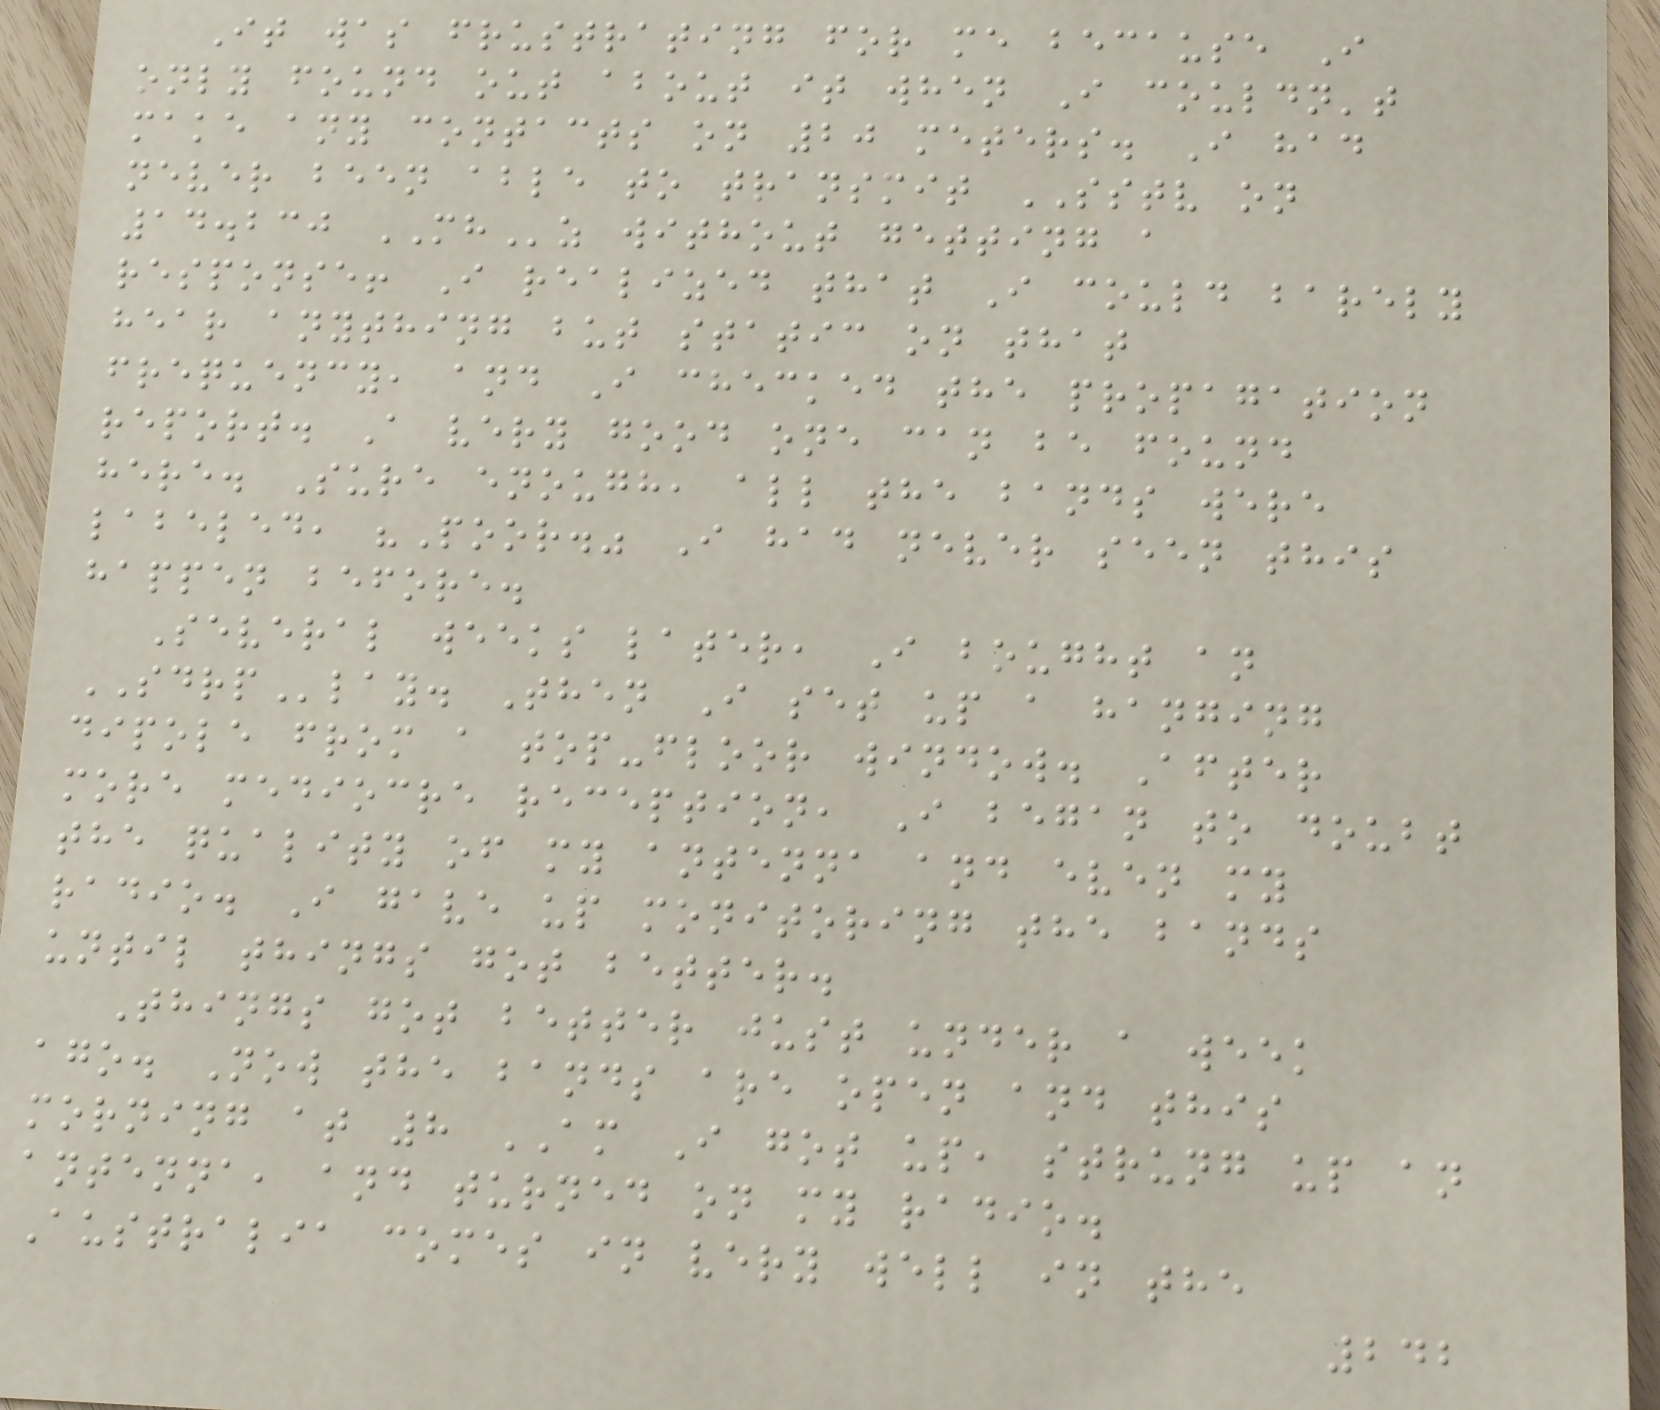It was frustrating for me because I
only found out about it when I couldn't
make any contacts on 20 meters. I had
never been able to transmit SSTV on
14.230 MHz without getting a
response! I realized that I could barely
hear anything but static on that
frequency, and I checked the propagation
report. A very good one can be found
here. Sure enough, all the bands were
labeled, "Poor." I had never seen this
happen before.
Several weeks later, I bought an
SDRPlay. Then I set up a hanging
dipole from a top-floor window. After
more mediocre reception, I began to doubt
the quality of my antenna and even my
radio. I gave up monitoring the bands
until things got better.
Things got better just under a week
ago. Now the bands are open and this
morning at 8 AM I got up, strung up an
antenna, and turned on my radio.
Australia comes in very well in the
242
